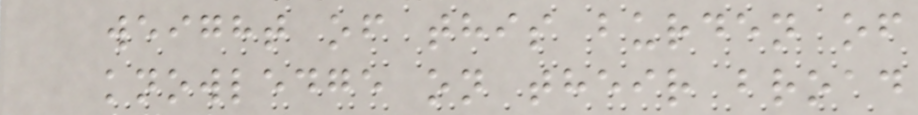weight of this burden of
knowledge on their broad
